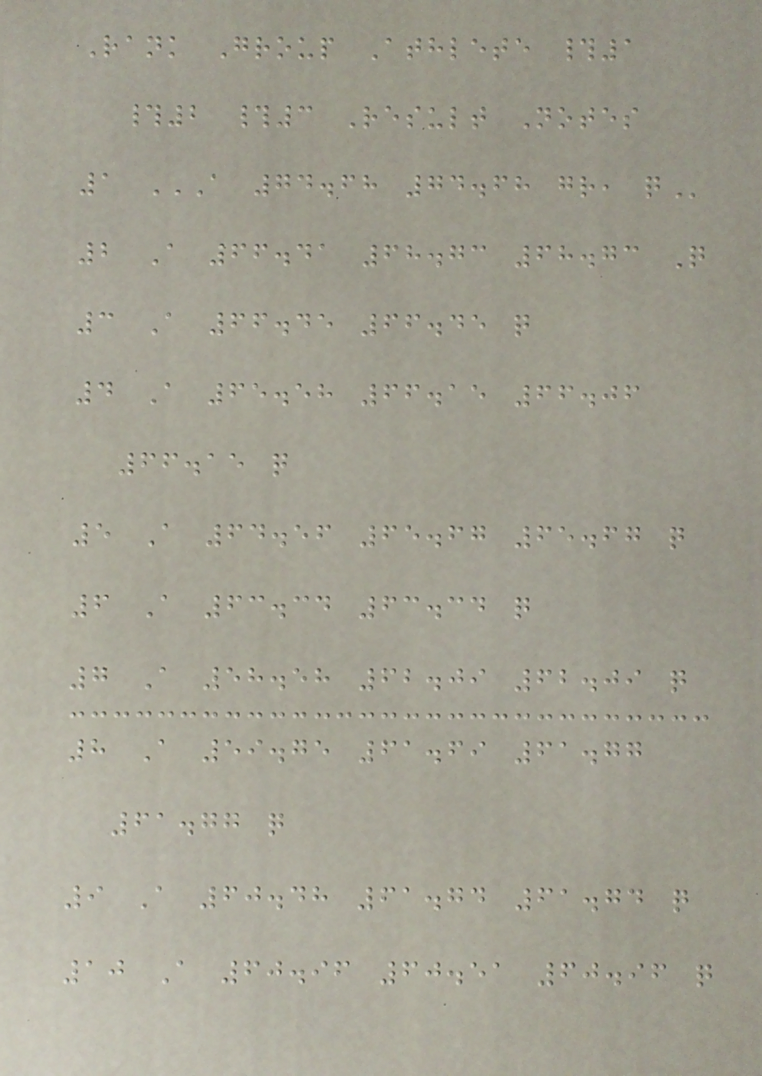Rank Group Athlete #1
#2 #3 Result Notes
1 A 74.68 74.68 GR, Q
2 A 66.41 68.73 68.73 Q
3 A 66.45 66.45 q
4 A 65.58 66.15 66.06
66.15 q
5 A 64.56 65.67 65.67 q
6 A 63.34 63.34 q
7 A 58.58 62.09 62.09 q
8 A 59.75 61.69 61.77
61.77 q
9 A 60.48 61.74 61.74 q
10 A 60.96 60.51 60.96 q
